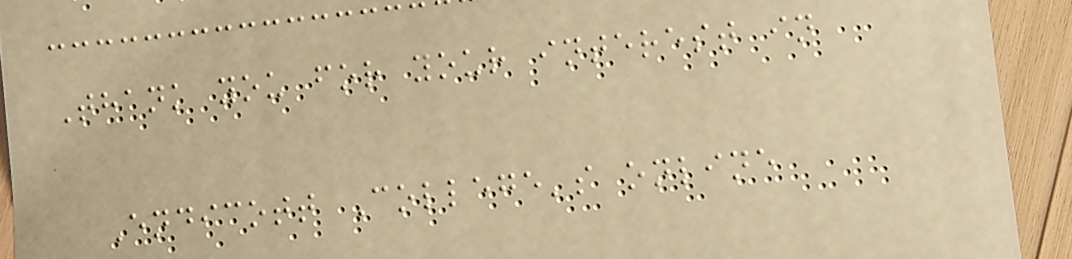Thank you for your interest in
Endicott College's online
